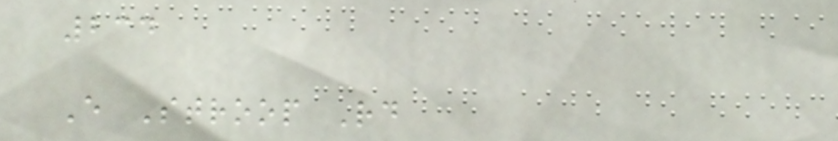234
E Stroop Rd
